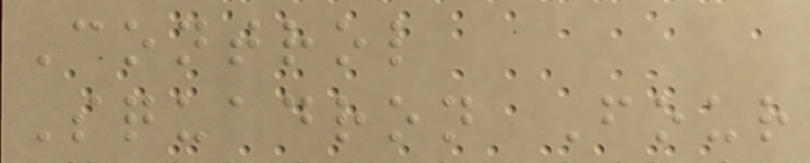Control
Squadron Four
